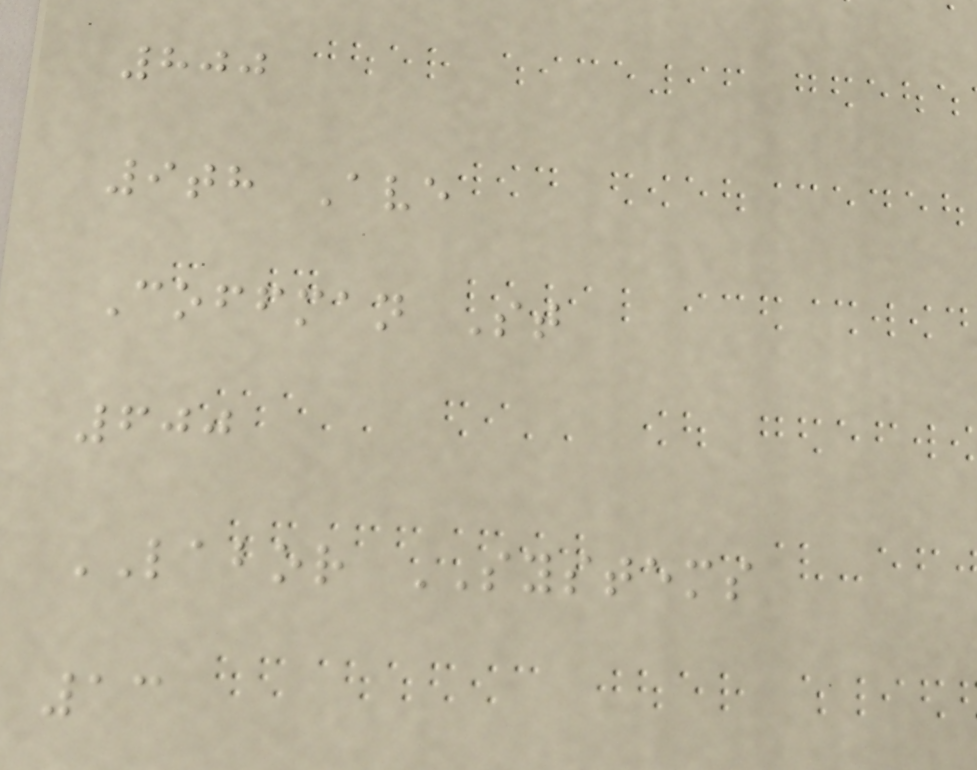800
9th Ave
Coffman St
600
LABOR SYSTEMS
13
